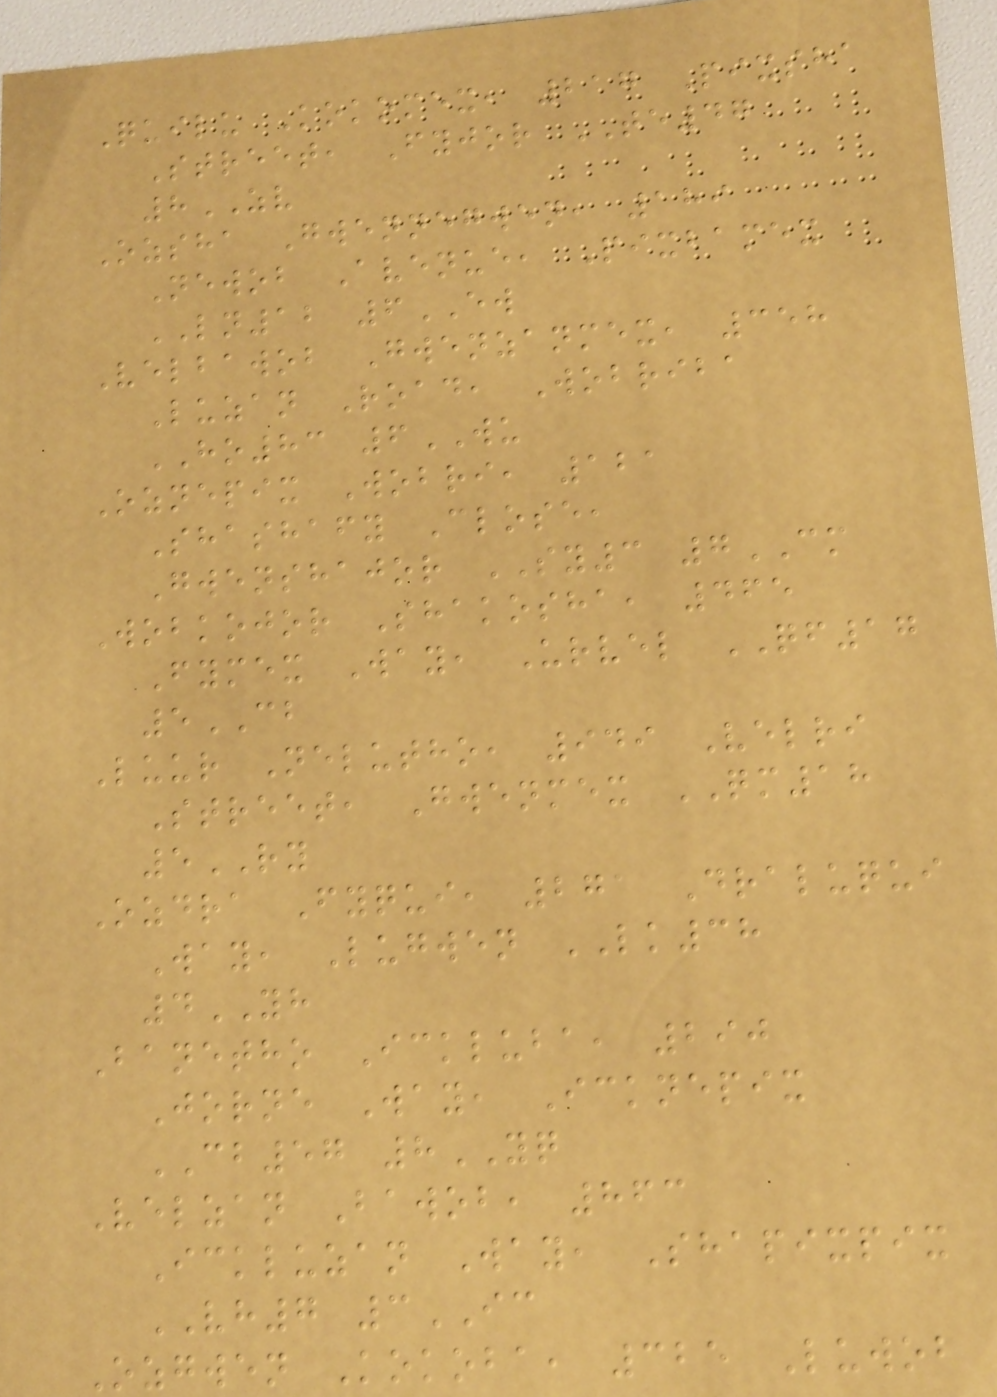Quilu Kokomex, 217 Pixsha
Street, Fyjor TE47
8ZV
Ozsha Gwennegwen, 189
Newob Avenue, Pixbamex
LN12 6EW
Velbawob Gwenzanmex, 358
Luzan Road, Wobriba
HO83 6WU
Oznepix Wobri, 121
Shashafy Close,
Gwenshajor SY3 7CM
Wobkojor Shakosha, 465
Fymex Way, Urvel QF17
5CB
Luur Nelutho, 949 Velri
Street, Gwenmex QM18
5RY
Ozdra Fyqui, 271 Draluqui
Way, Lugwen LK38
4YH
Banetho Ickluba, 290
Jorne Way, Icknepix
CB57 8YQ
Velzan Bawob, 863
Ickluzan Way, Shapixpix
VH7 3IC
Ozgwen Kokoba, 325 Luwob
